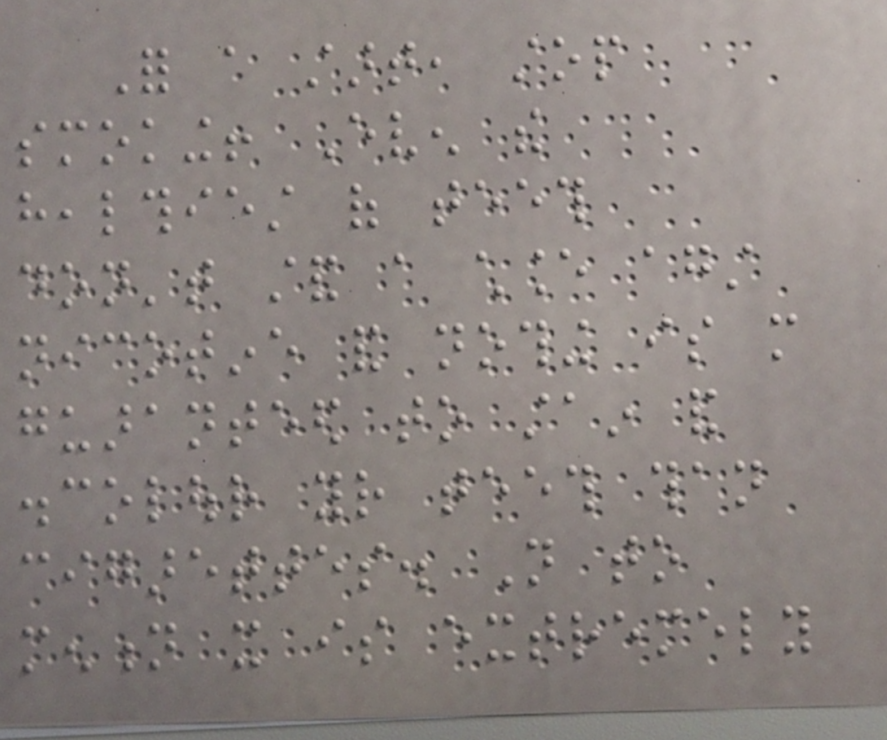For a start, stop
smoking! Even the
healthiest of teeth
don't stand a chance against
nicotine and nothing is more
guaranteed to stain and
discolour your teeth than
cigarettes. Not to
mention it is extremely
